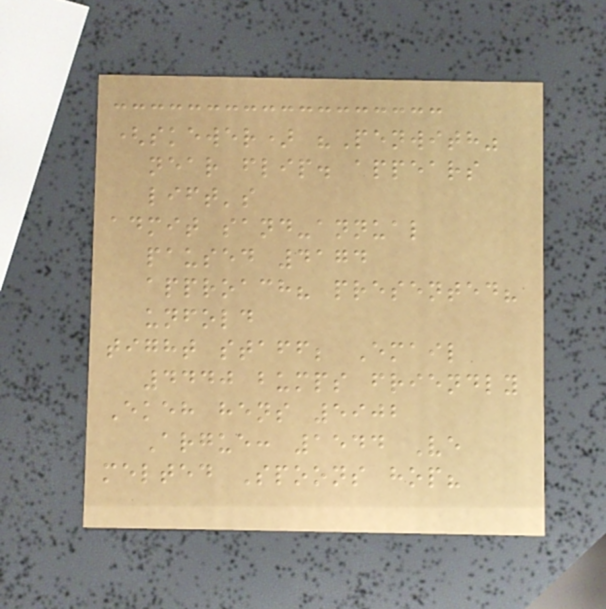(skewer) "Penwith"
near flip. appears
lift's
admit sand-annual
paused 4174
approach? presented?
unfold
tight staff; Email
4440 bumps friendly
Ekeh hens 5902
Argue: 1544 Ve
melted Spoons hop?
